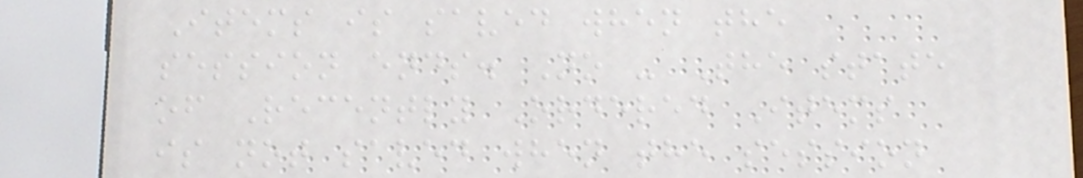Items is saved when the
session ends. No - The state
of Recently Ordered Items
is not saved when the session
